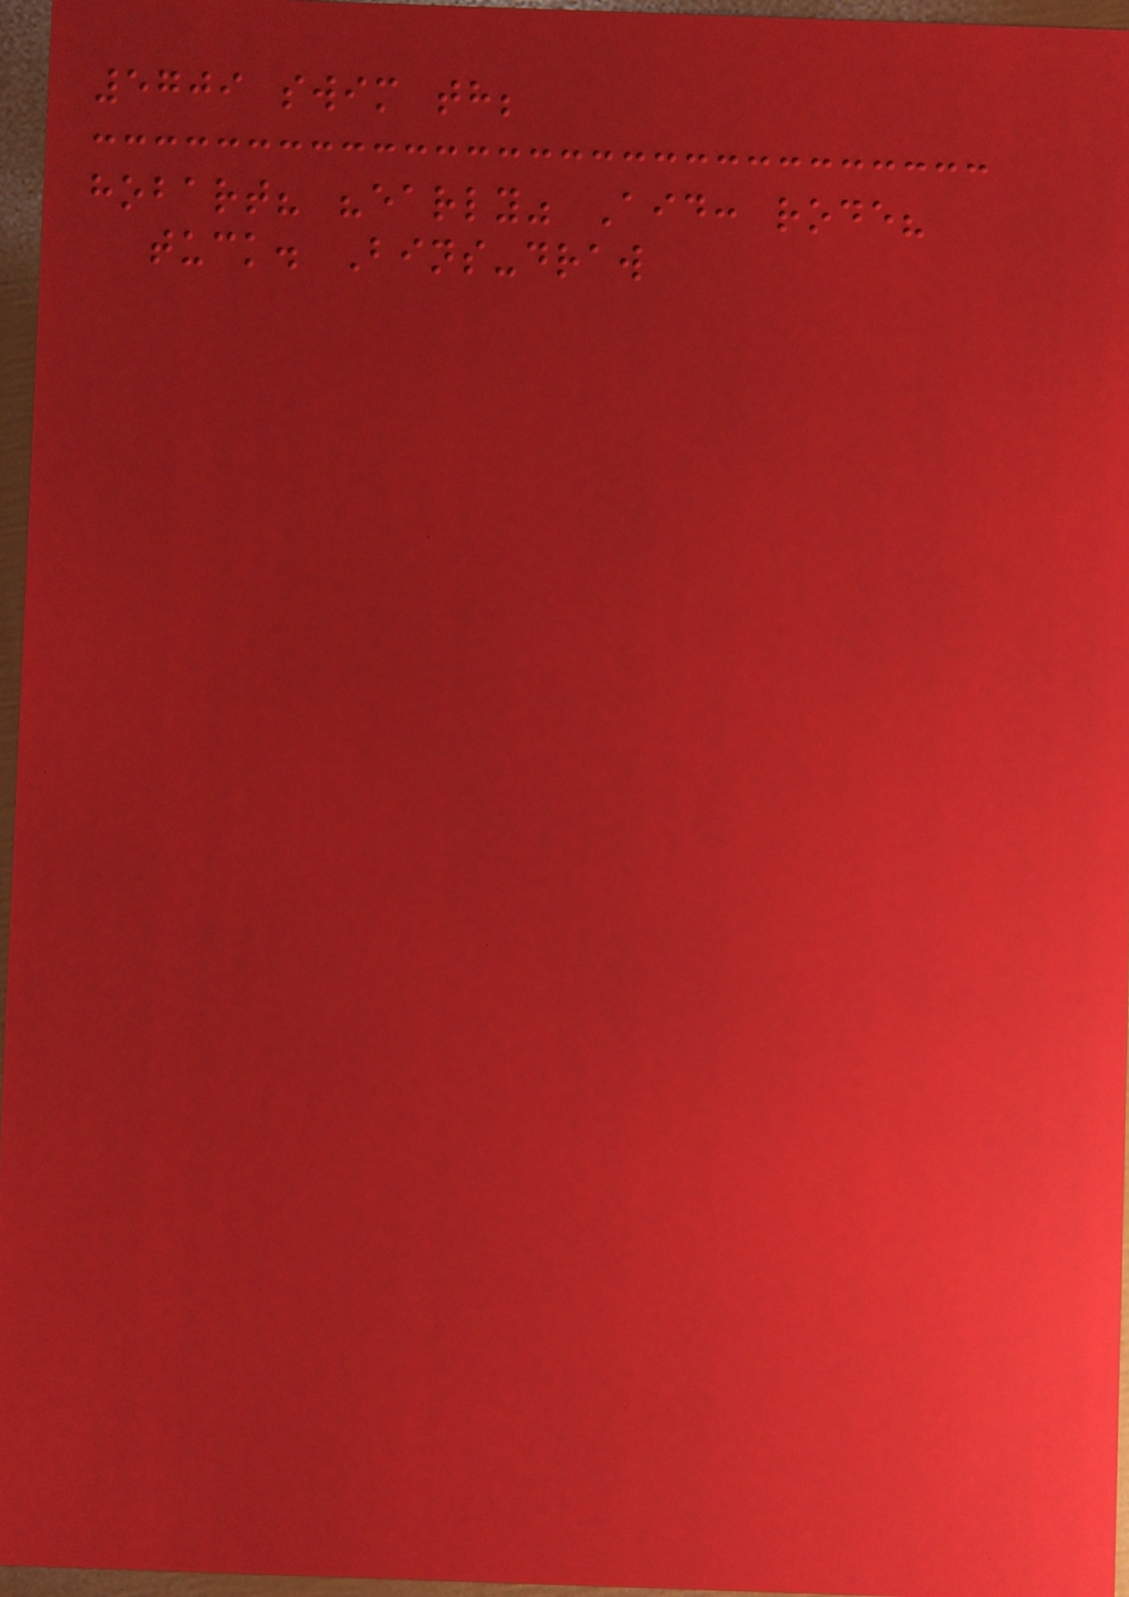5709 swim th;
hobart? "early" Aid: rode?
tuck. Bins-draw
